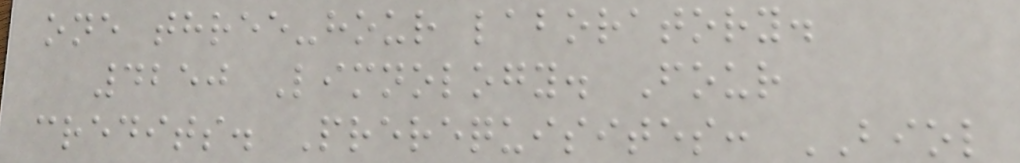one three-hour laboratory.
4250 Limnology. Four
credits. Prerequisites: BIOL
